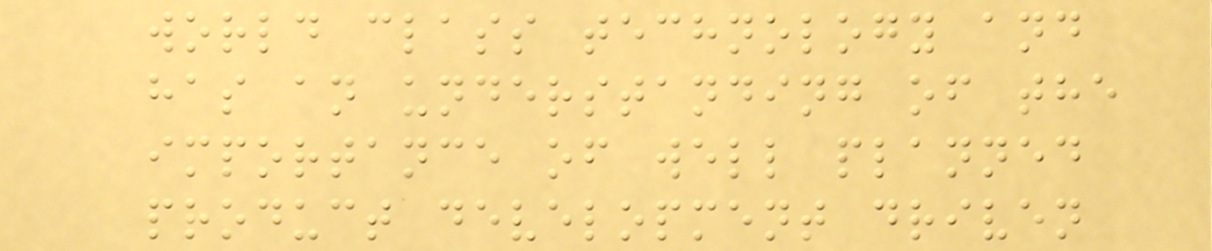world class technology and
has an understanding of the
importance of well planned
product development driven
